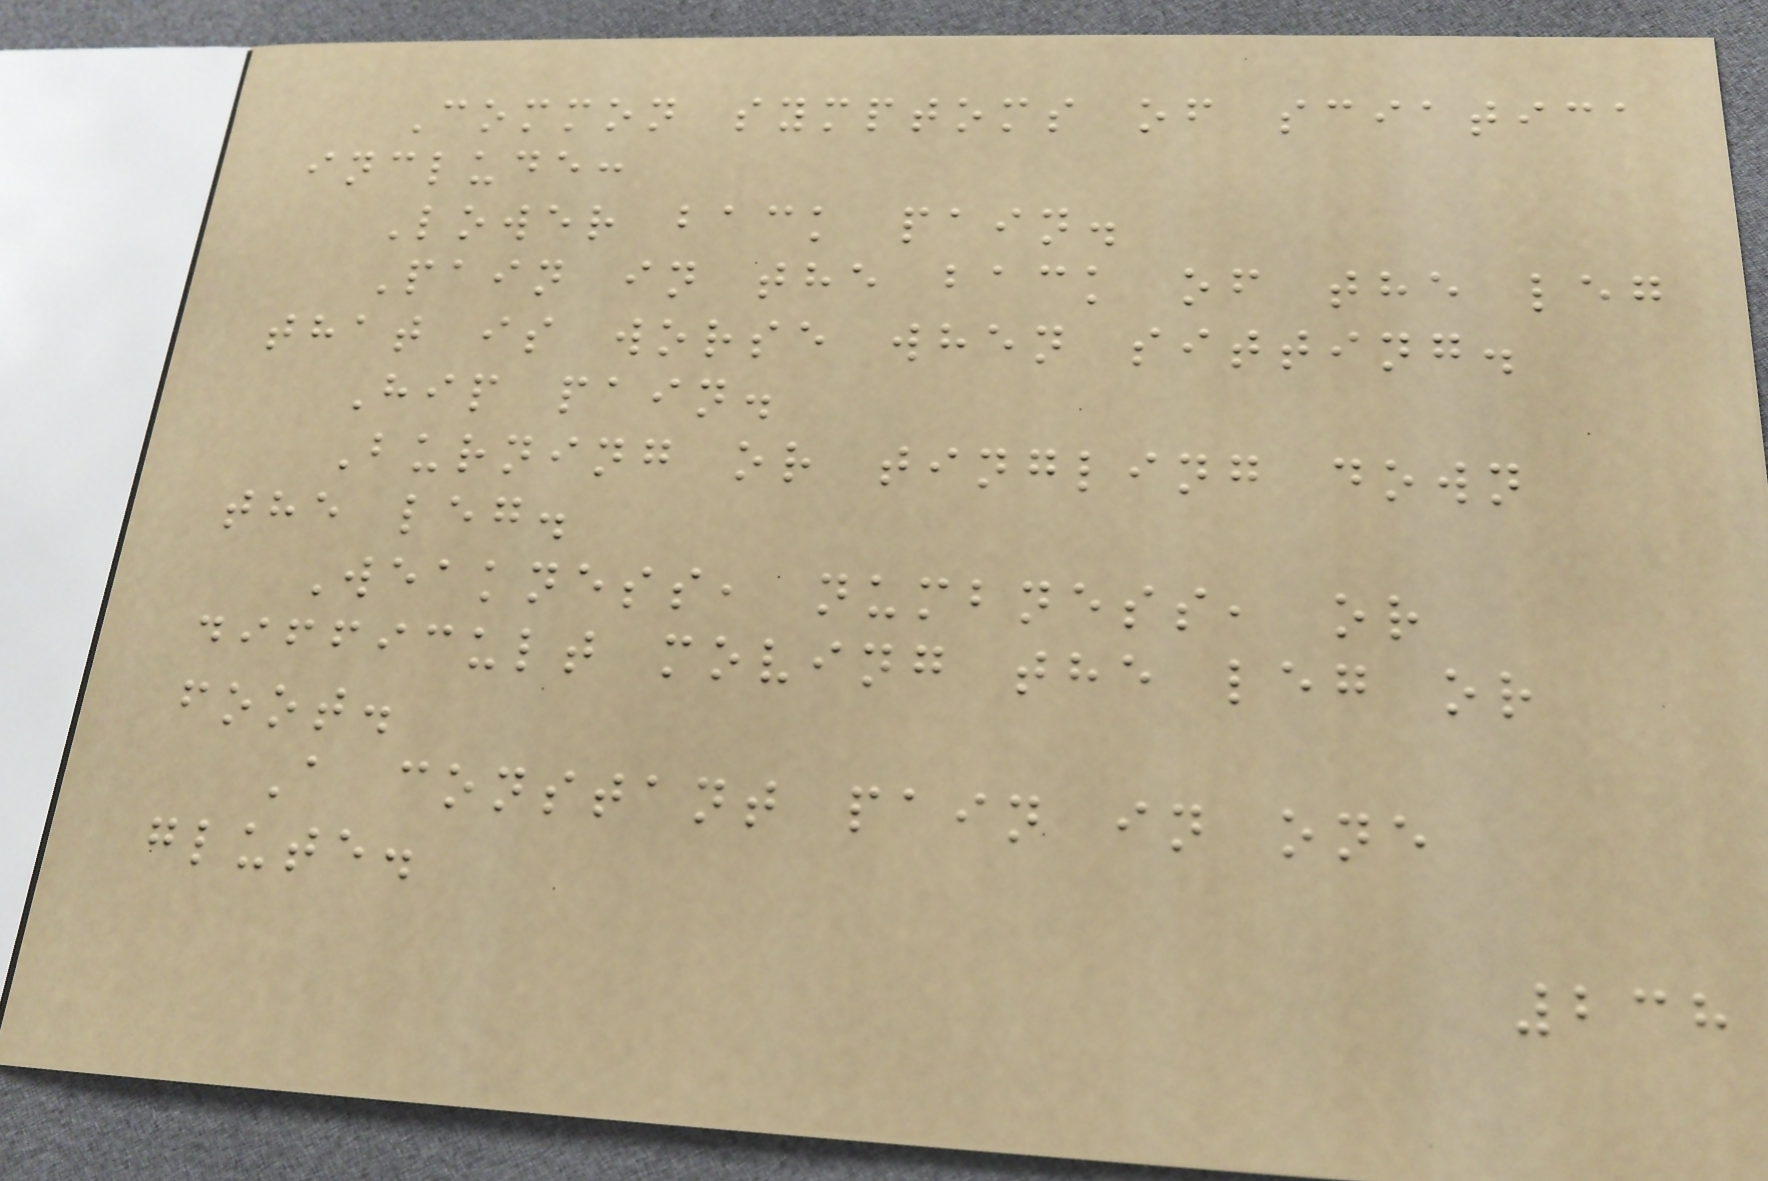Common symptoms of sciatica
include:
Lower back pain.
Pain in the back of the leg
that is worse when sitting.
Hip pain.
Burning or tingling down
the leg.
Weakness, numbness, or
difficult moving the leg or
foot.
A constant pain in one
glute.
238
